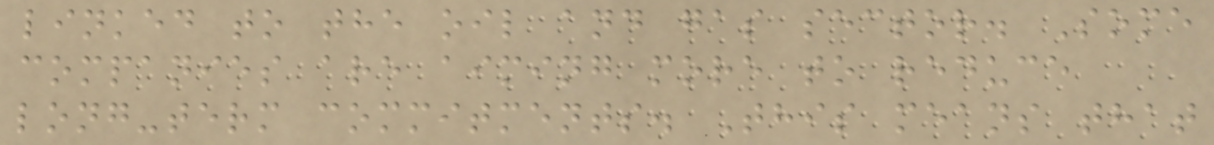linked to the oil and gas sector. Some
companies are aiming more to reduce
long-term commitments. This means that
